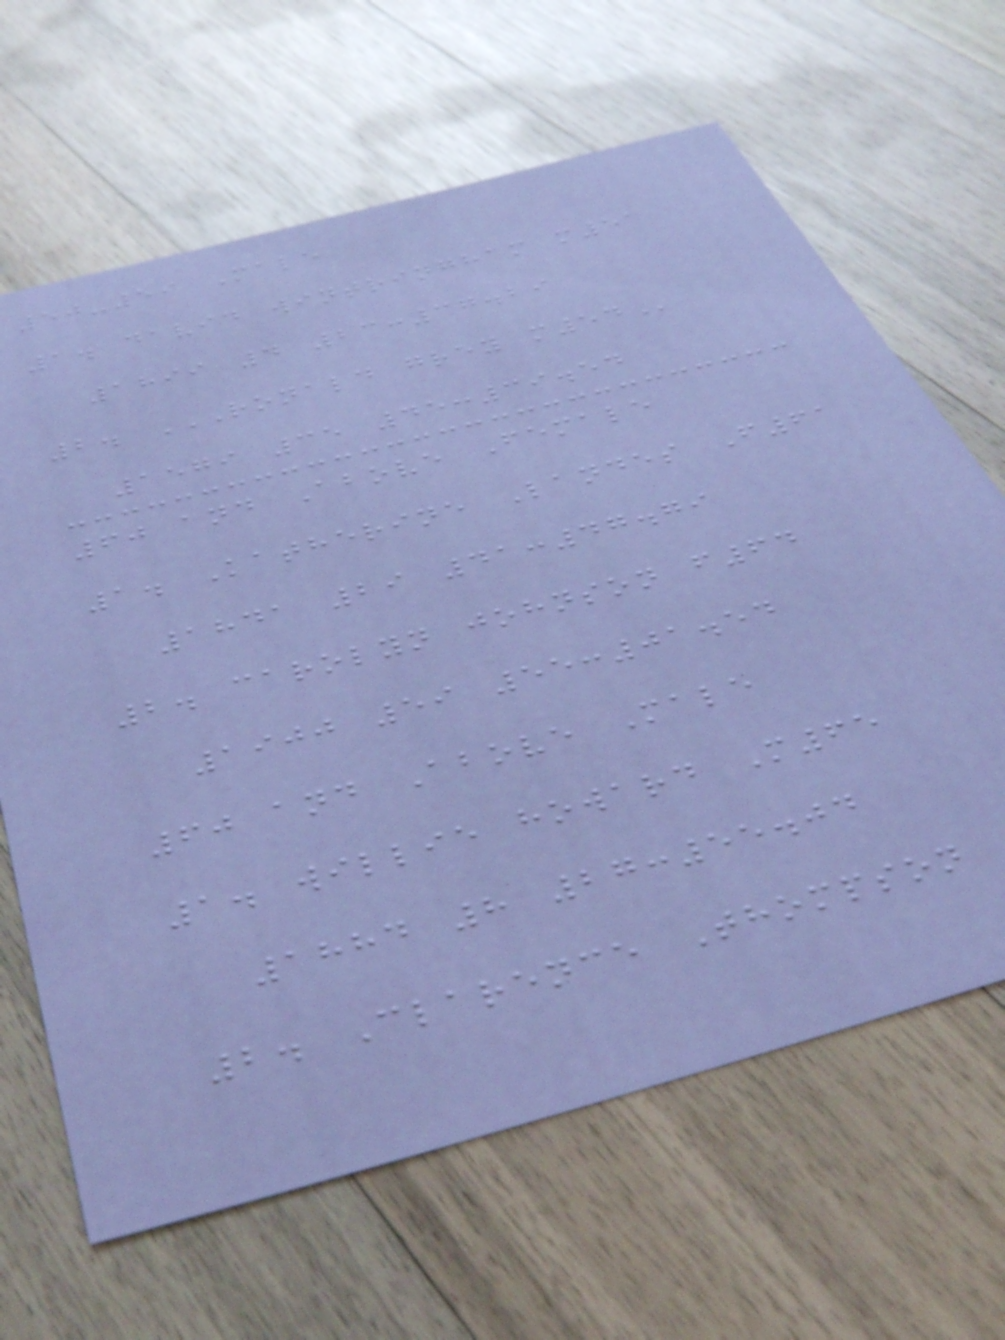50-59 Male
1. david wintringham m51
1899 4 23:37.29
2. RONALD GREY M54
1579 35 45:39.54
60 and Above Female
1. Katherine Landes F61
1841 29 41:47.79
2. carolyn johnson f64
1900 59 55:01.54
60 and Above Male
1. willie howard M65
1884 8 27:55.04
2. Clarence Thompson
